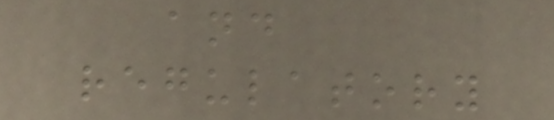and
regulatory
